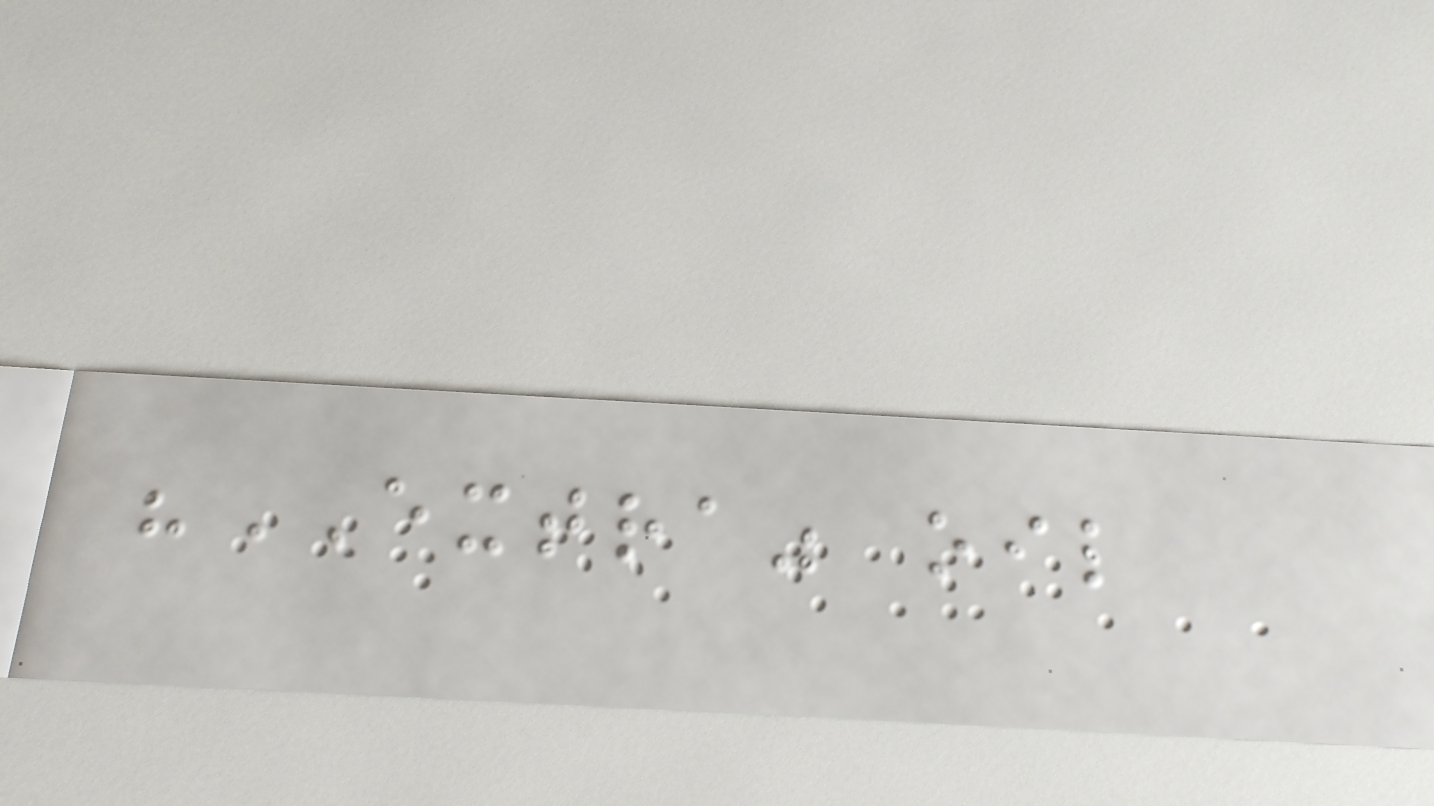"EXTRA" oil
